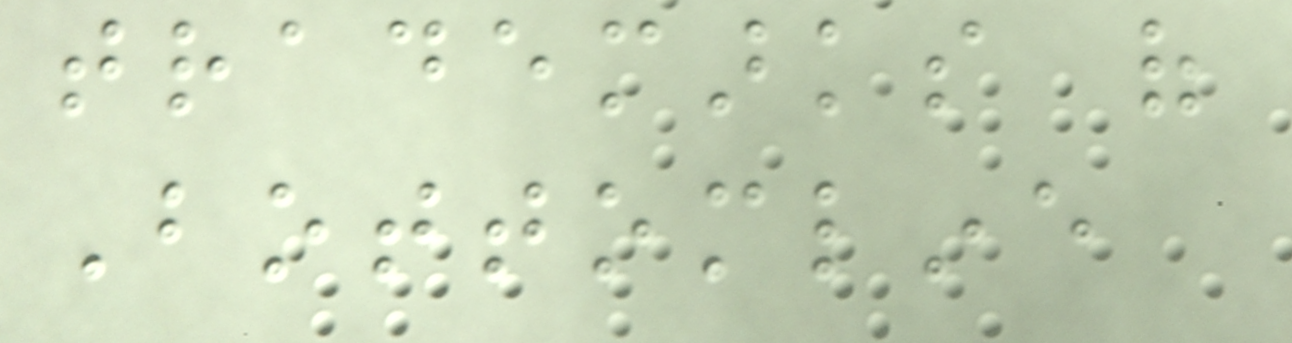trademarks of
Bottomline
